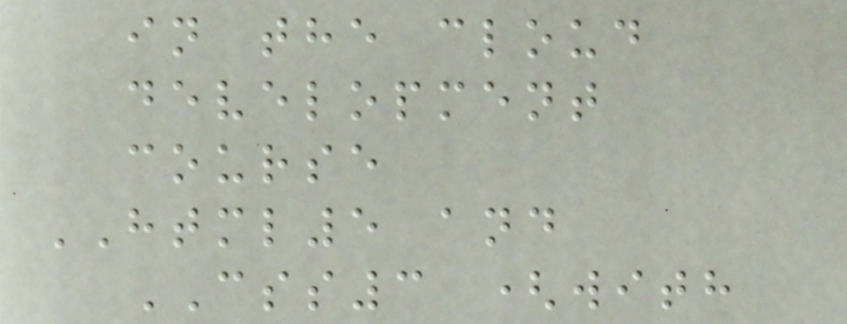in the cloud
development
course
HTML5 and
CSS3 (with
